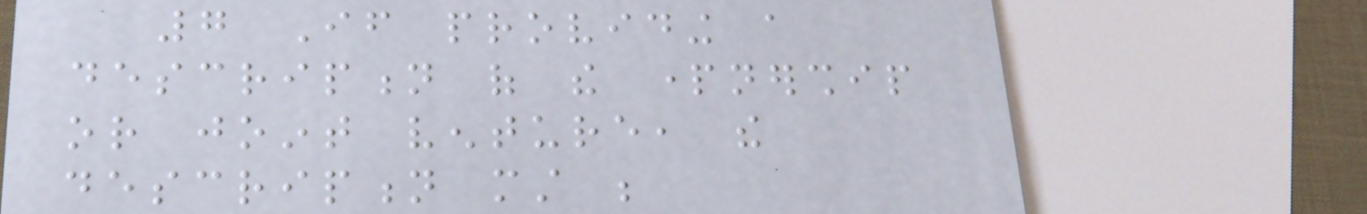7 If providing a
description of the partnership
or joint venture, the
description must be
